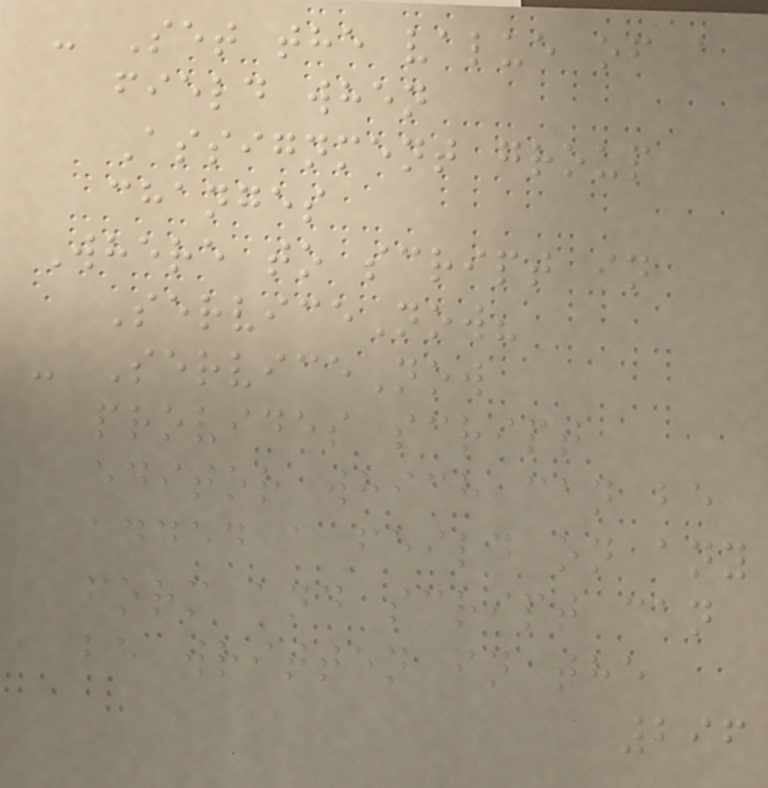- Set the value of a
field when
Assignment group
changes
Where to script in
ServiceNow?
- ServiceNow
provides script
editor which can be
added a feild on any
form and script can
be written in the
296
